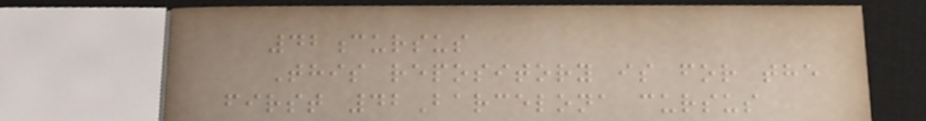42cursus
This repository is for the
first 42Barcelona cursus
